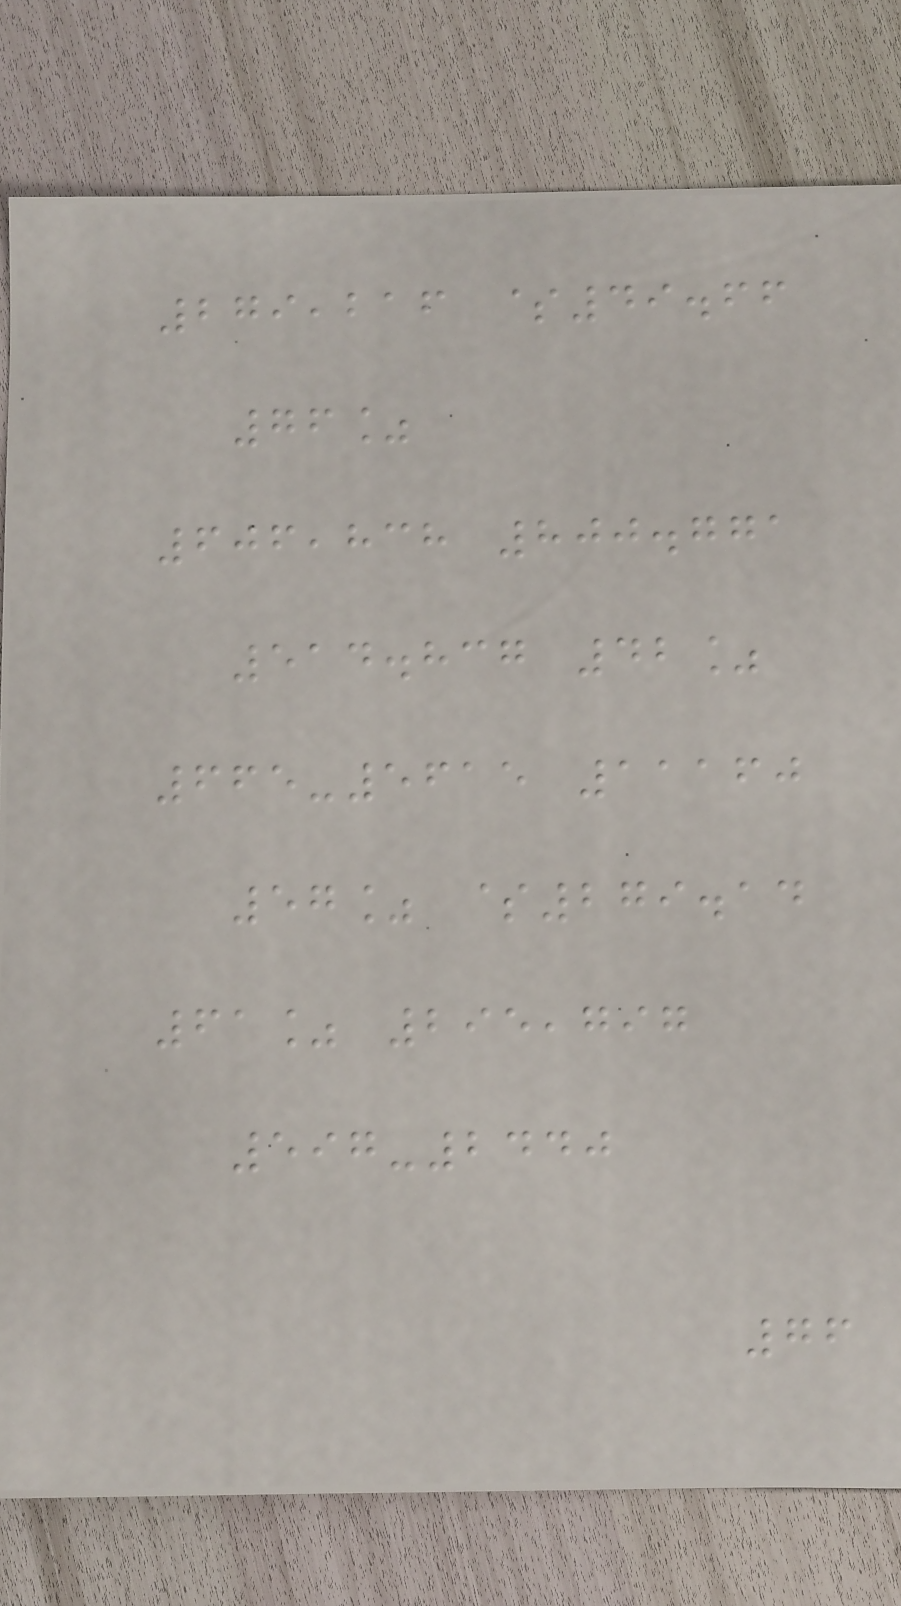279,216 $49.66
76%
606,838 800.771
514.837 42%
665-5615 11160
57% $279.14
61% 295,797
597-2440
76
